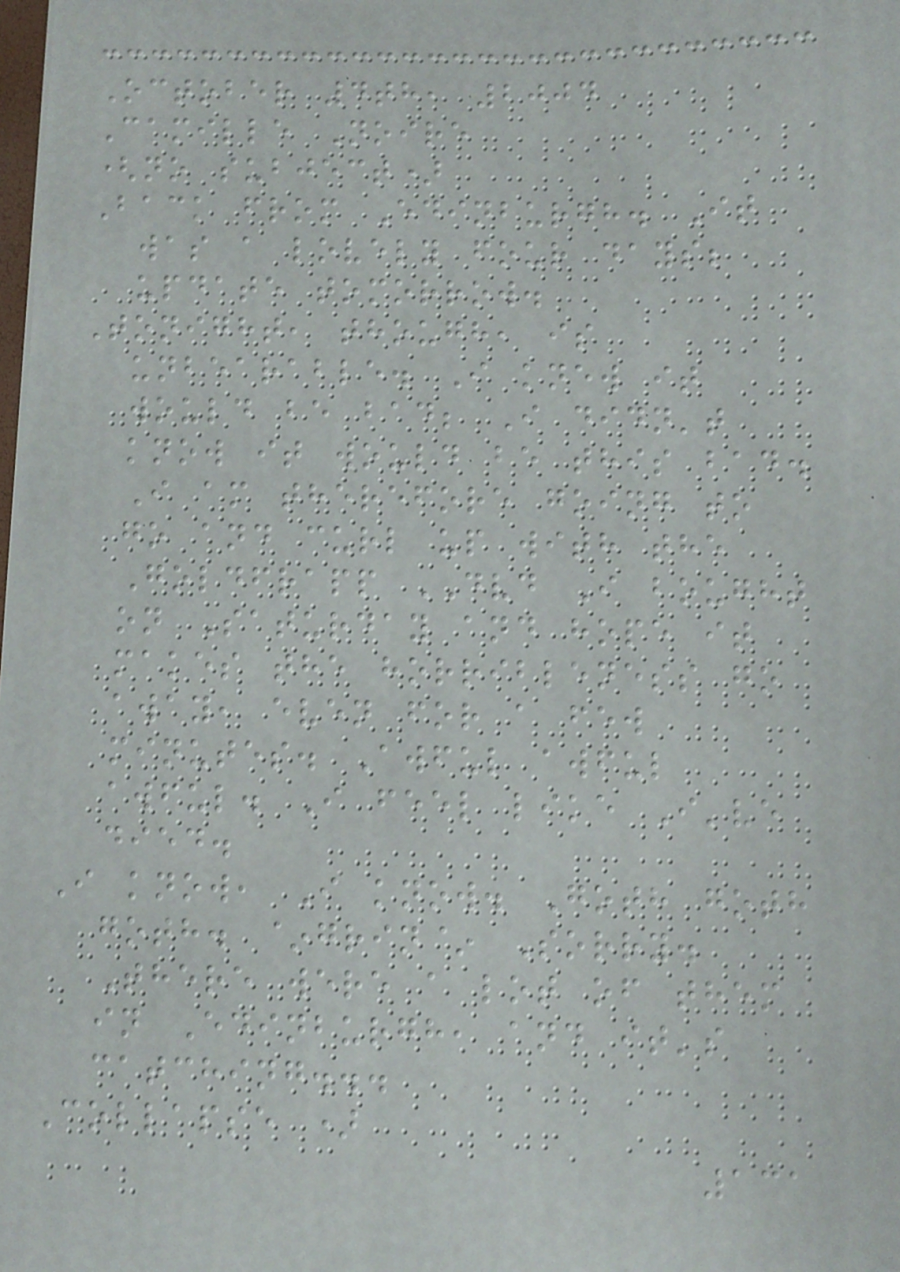October 4th, 2004
Camille Noire
(no subject)
Back from Edinburgh. It
was a lovely four days;
update tomorrow.
Tonight, though, is
unbearable. I knew it
would be bad; I didn't
know it would be this bad.
I am therefore going to
go and curl up with the
Goldfrapp DVD I bought
on Saturday and hope it
makes the horribleness go
away, even for a few
minutes. Awful awful
awful. I feel like I've
died.
I know, I know. Goth goth
goth. ~grin~ Sorry.
There were a lot of them
in Edinburgh, and it's
catching...
Collapse )
131
